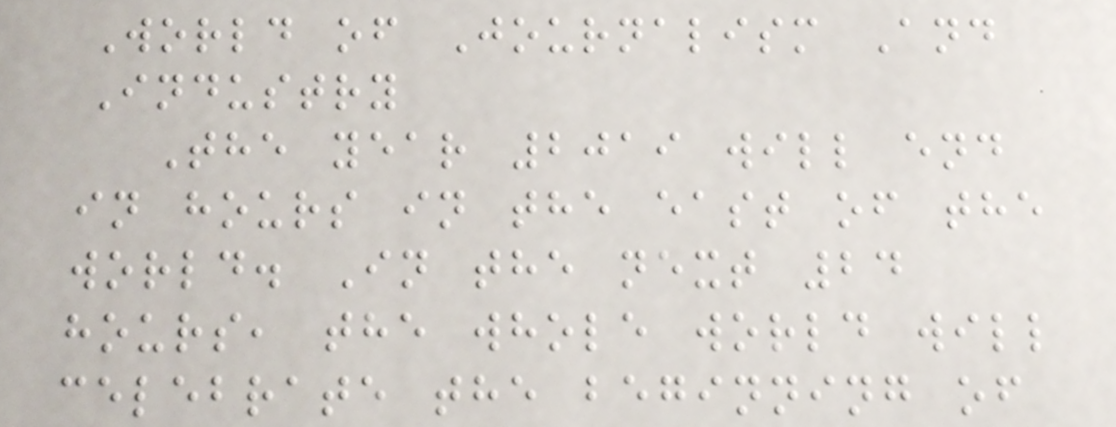World of Journalism And
Industry
The year 2019 will end
in hours in the east of the
world. In the next 24
hours, the whole world will
celebrate the beginning of
